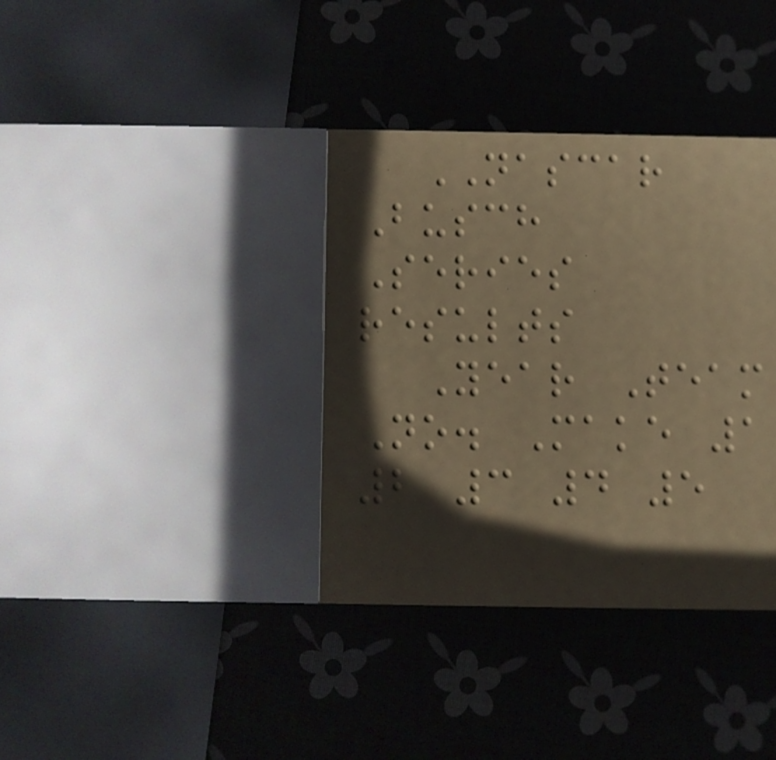NASCAR
Busch
Series
results
Year Team
No. Make 1
2 3 4 5
